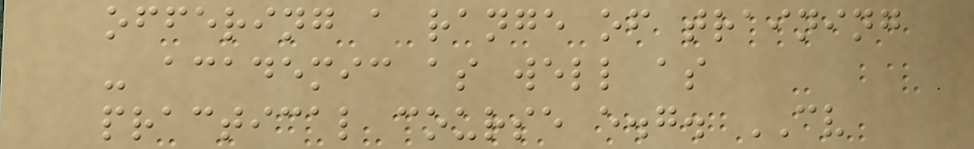offering a range of training
- academic as well as
practical course e.g. CV
